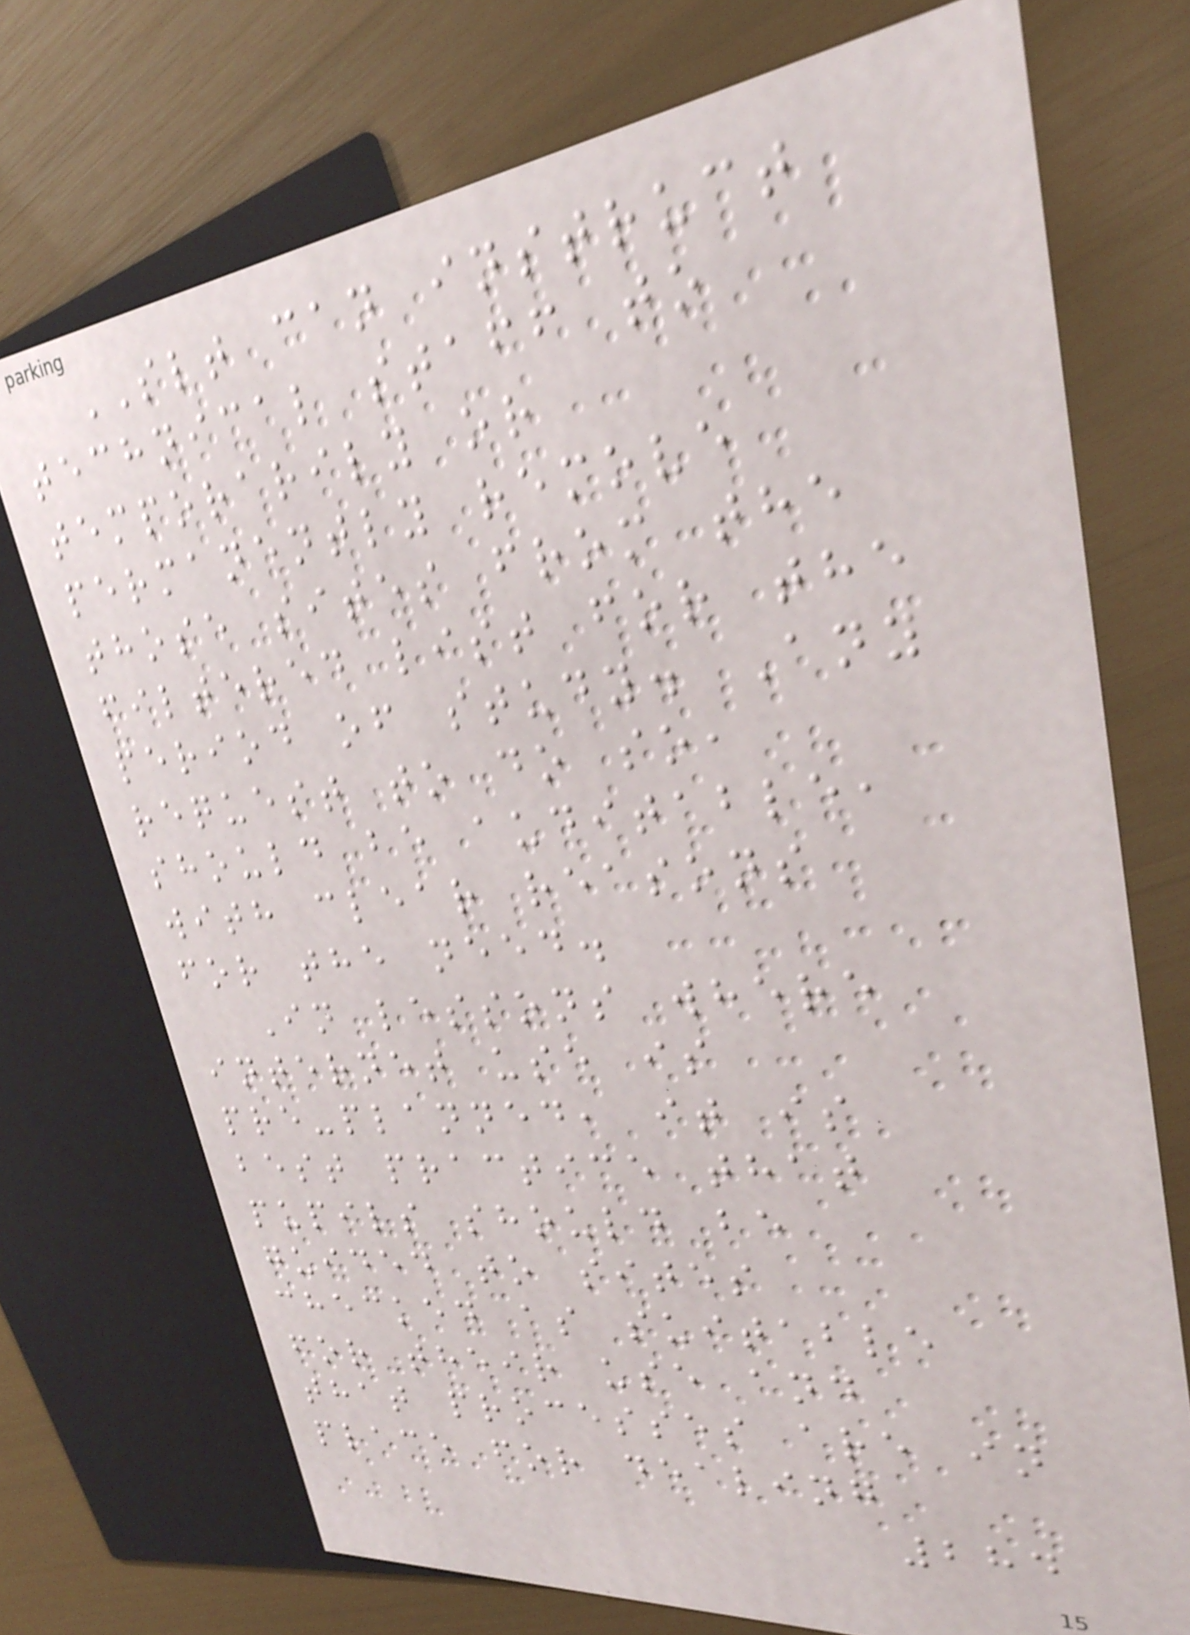SLT can instruct
technical staff to
temporarily or
permanently remove
those sites from the
filtered list for the
period of study. Any
request to do so,
should be auditable,
with clear reasons
for the need.
In lessons where
internet use is
pre-planned, it is
best practice that
pupils should be
guided to sites
checked as suitable
for their use and
that processes are in
place for dealing
284
